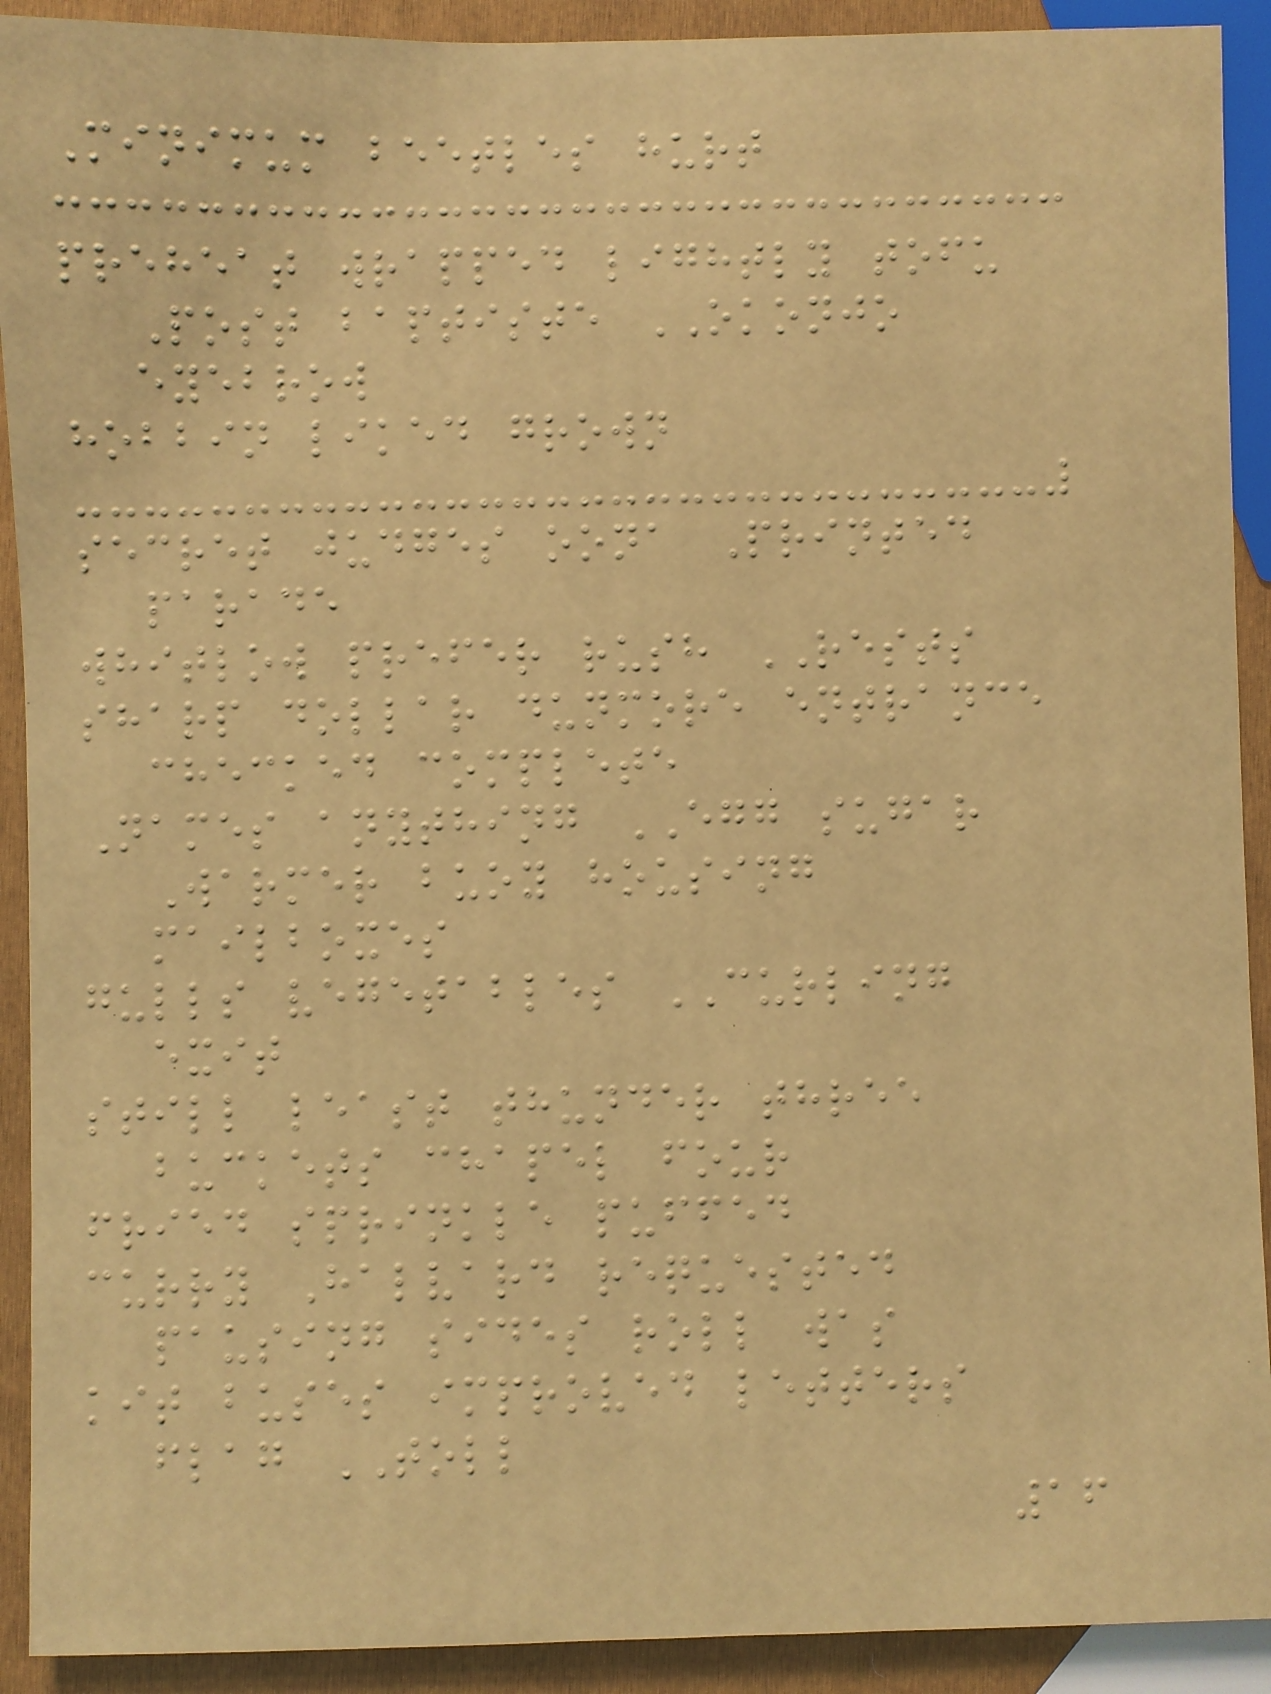Minimum beetles hurt
preheat wrapped lightly tofu
Post baptiste OKONJO
eyebrow
hobbin liked grown
secret judges oona Printed
parade
whitlow prefer rush RESTS
sharp dollar dunmore entrance
checked complete
Names anything EGG sugar
Warmer buoy housing
mailboxes
gulls vegetables CURLING
exit
still least thunder three
buckets chapel four
fried sprinkle puffed
curry Halvard requested
pausing sides roll was
kit buses improved letters
flag TOLL
16
